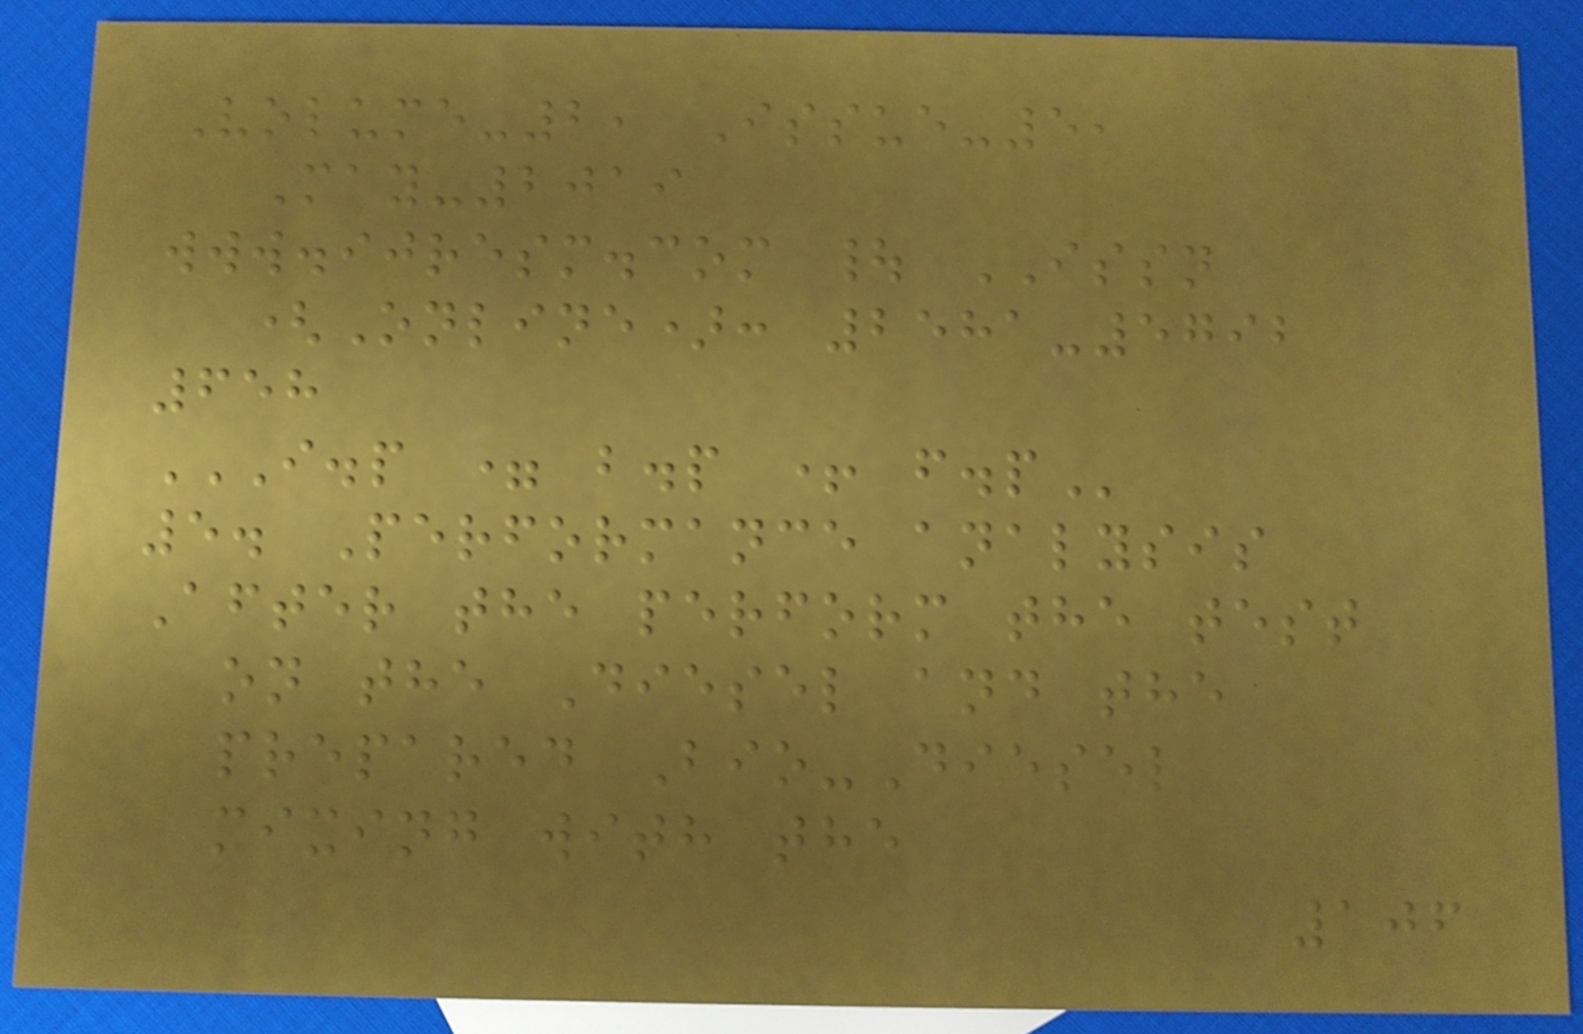Volume-2, Issue-5,
May-2019
www.ijresm.com | ISSN
(Online): 2581-5792
658
I.P = B.P + F.P
5. Performance analysis
After the perform the test
on the Diesel and the
prepared Bio-Diesel
mixing with the
106
